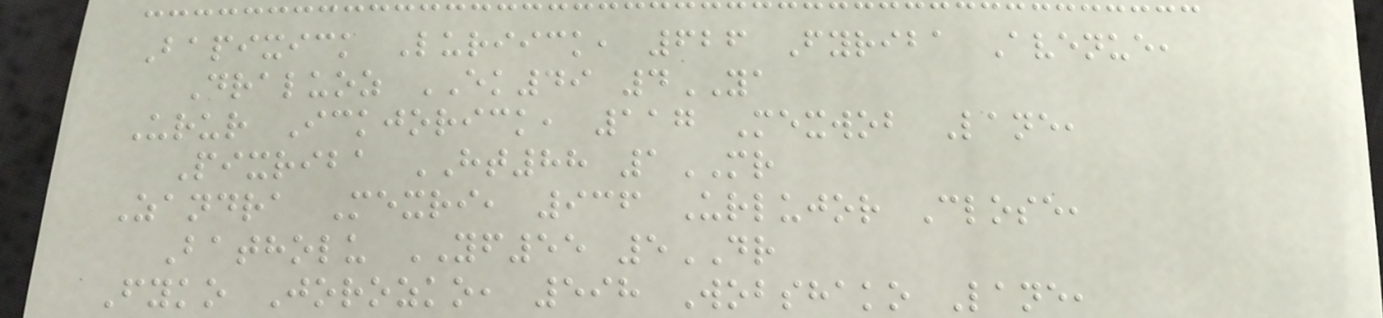Bapixick Luriick, 626 Fyriba Avenue,
Draluoz EK49 4YA
Urur Ickjorick, 117 Mexwob Lane,
Pixriba HT88 1MR
Zandra Mexri, 936 Urlujor Close,
Batholu YF55 5DR
Fyko Jorozko, 598 Wobshako Lane,
